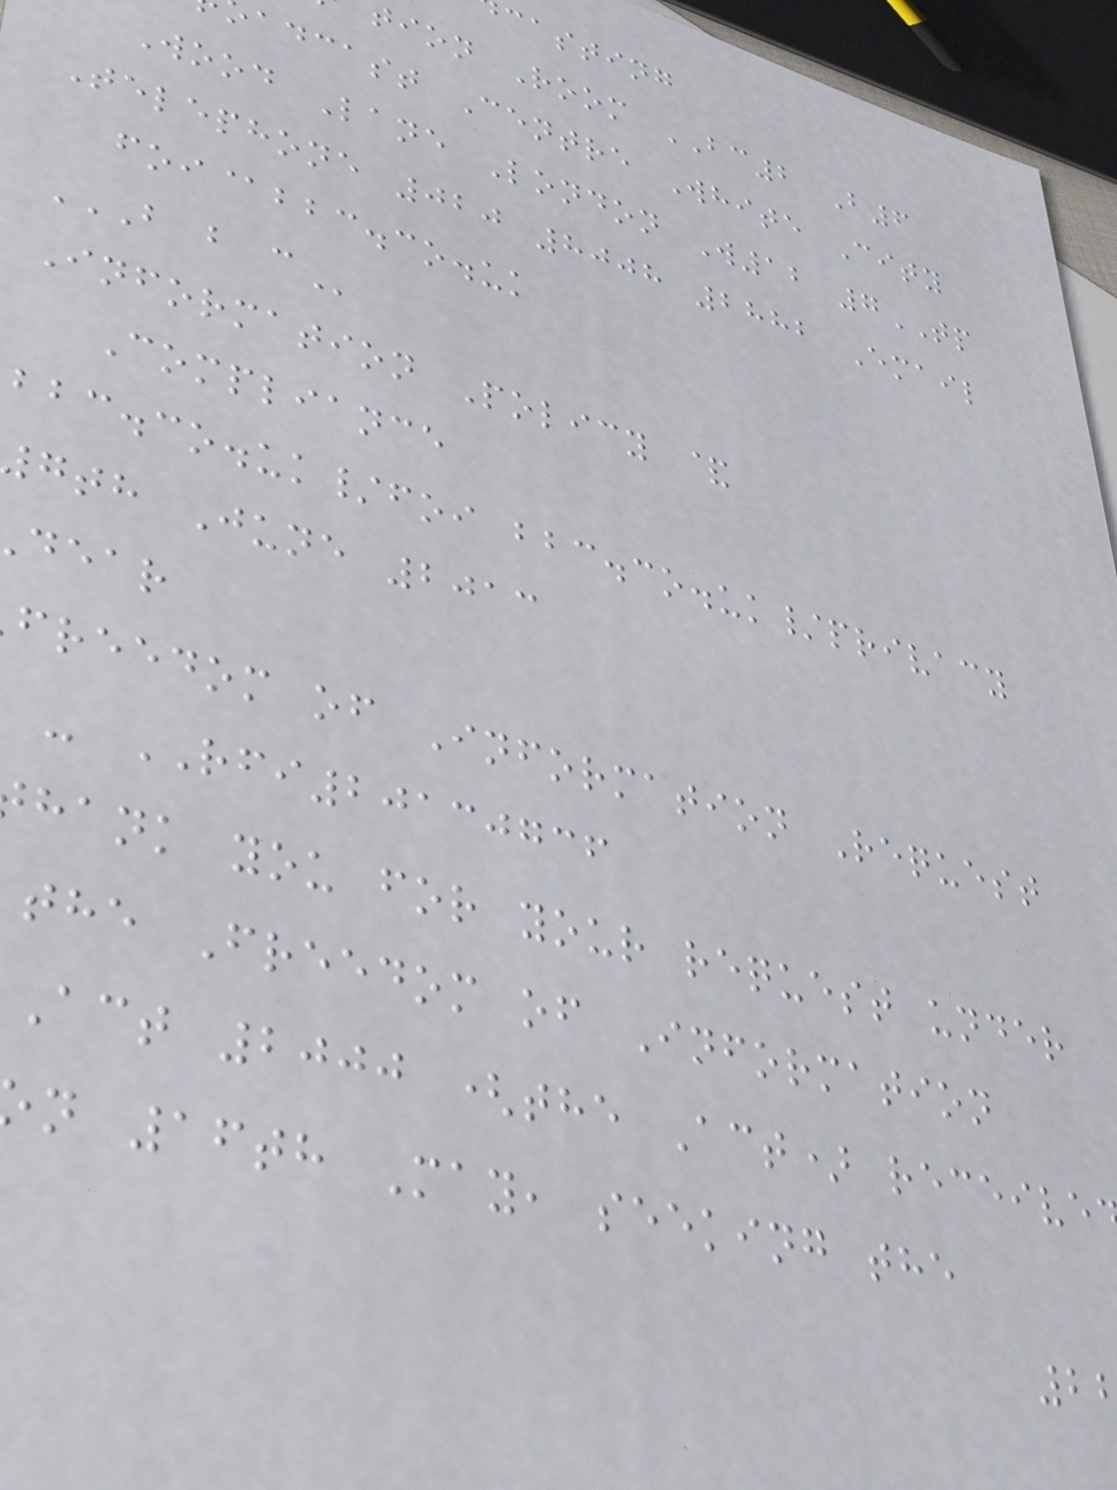casting
tion Room BC2 B6
adcast Centre White City
Wood Lane London W12 7TP
Telephone 020 8008 2882 Email
foi@bbc.co.uk
B B C
Information Policy &
Compliance
bbc.co.uk/foi bbc.co.uk/privacy
gth June 2013
dear
freedom of Information Request
- RFI20130736
hank you for your request under
the Freedom of Information
Act 2000 (the Act) receive
n 16th May, seeking the
